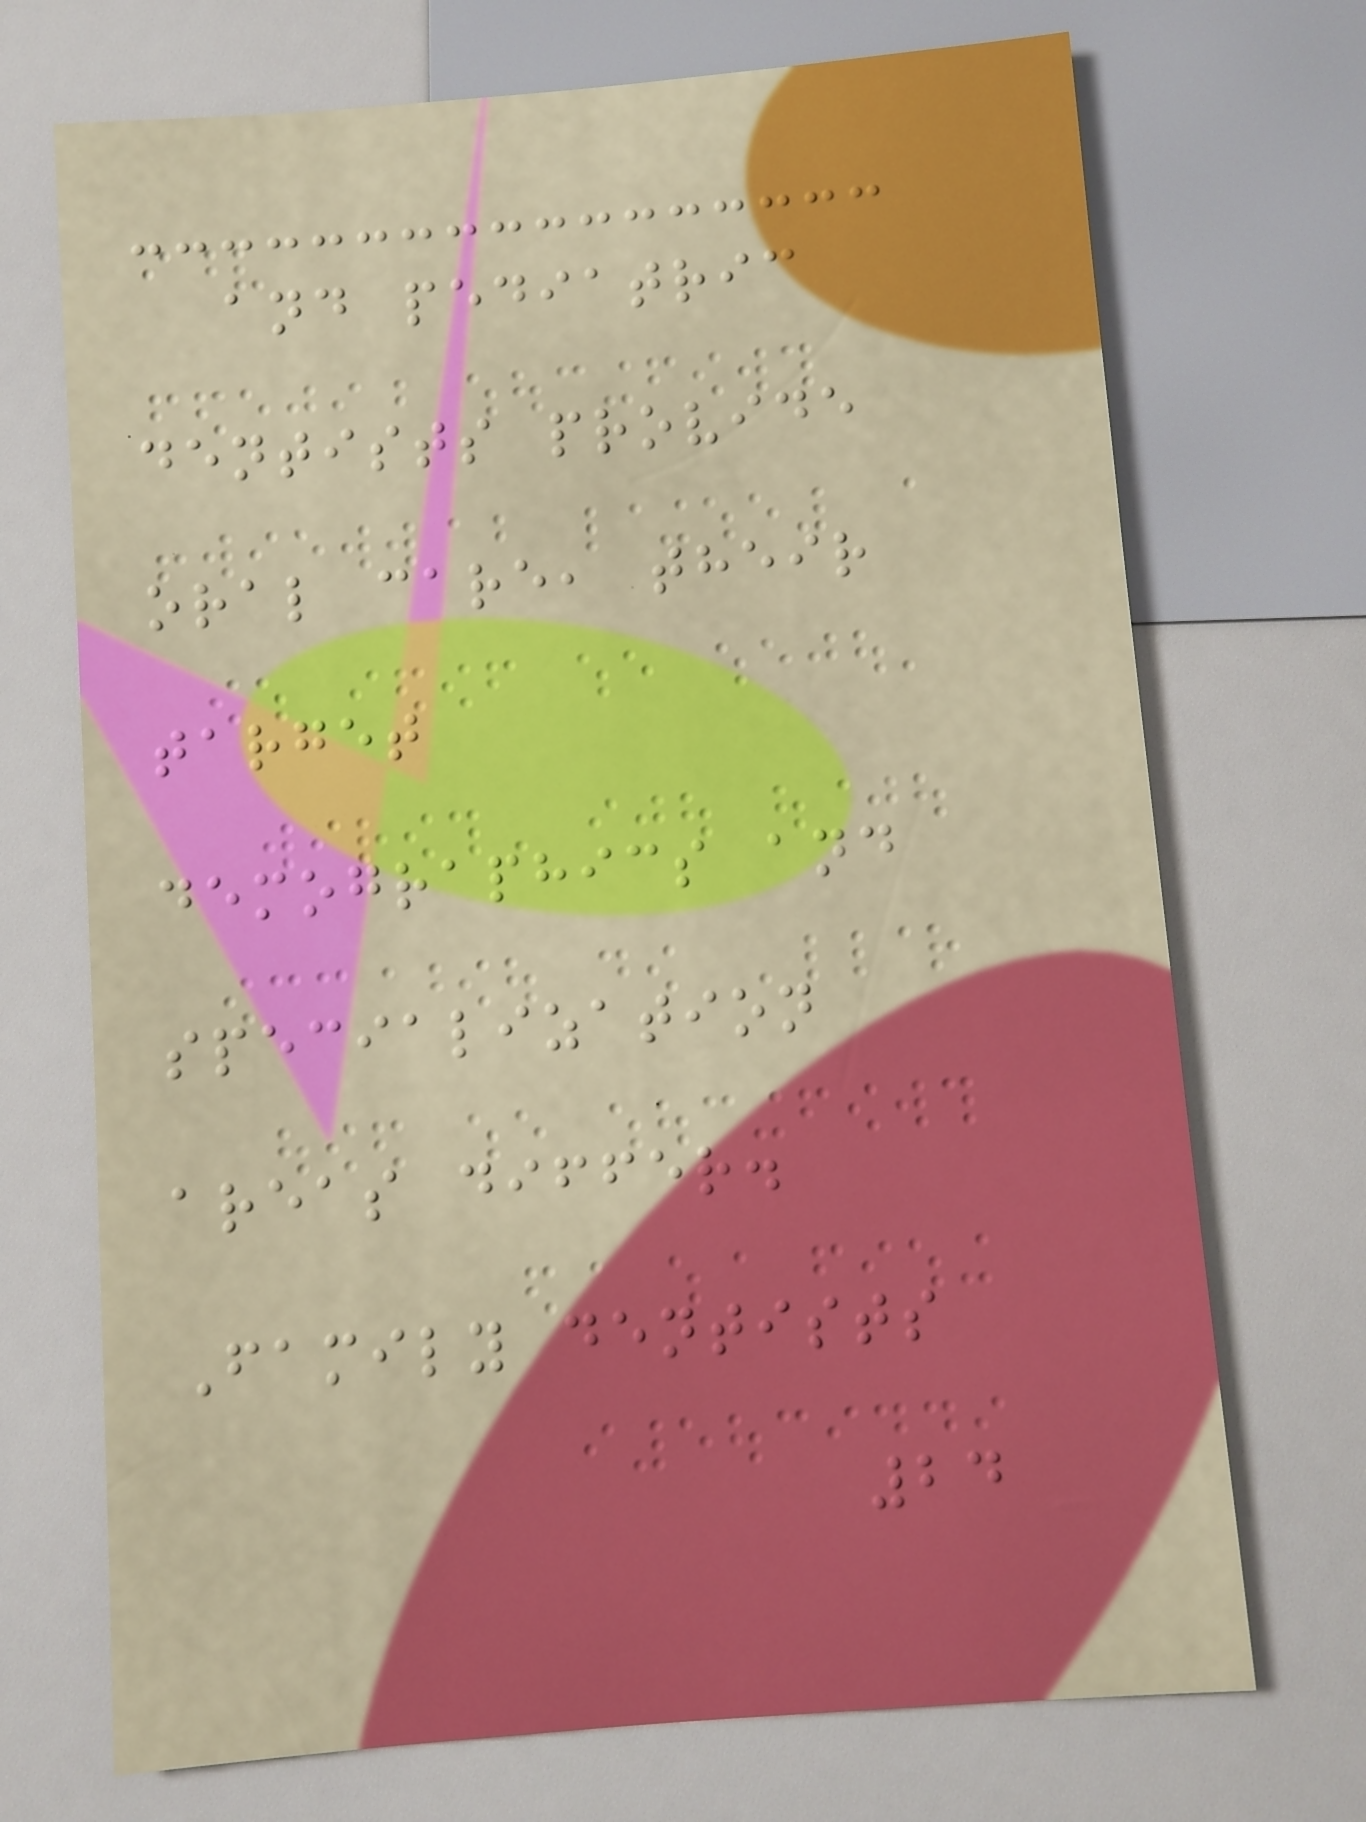and pediatric
dentists provide
oral care, their
target
demographics and
specialization
areas differ.
Family dentists
24
